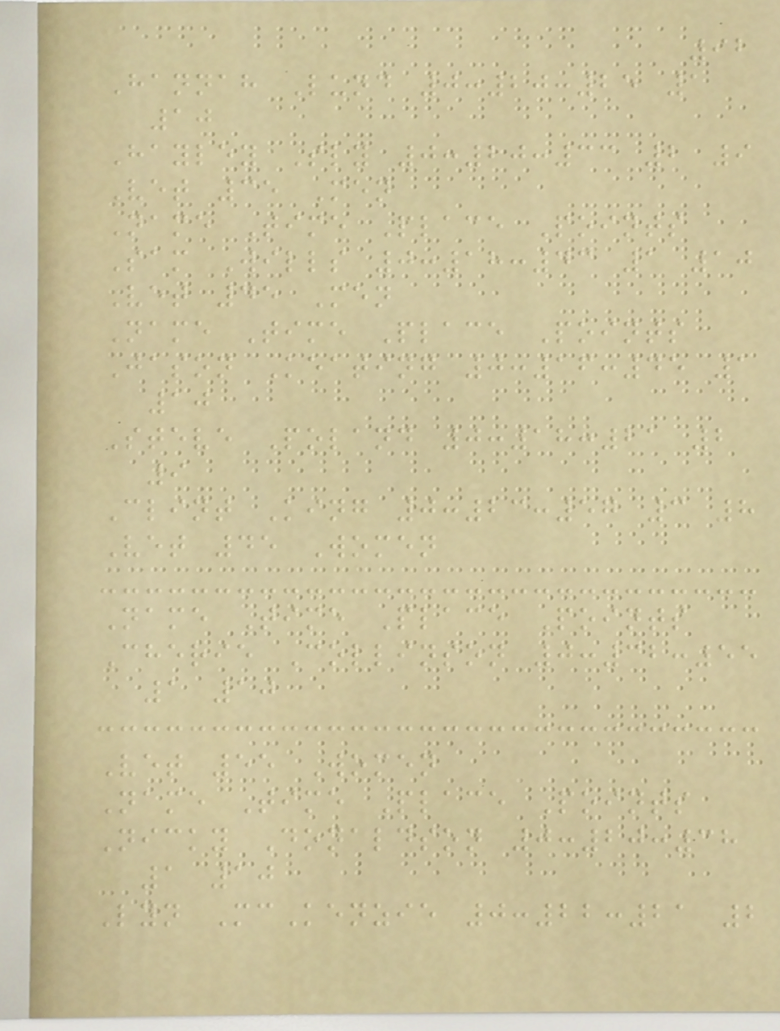92
Hannah Lund 0:20:25 1
10
Hayley Sly 0:20:33 2 9
Vet 35 Men
Name Time Place Points
Sam Wills 0:18:43 1 10
Vet 45 Men
Name Time Place Points
Jason Keating 0:16:45 1
10
Steve Poland 0:18:21 2
9
Clint King 0:23:57 3 8
Vet 45 Women
Name Time Place Points
Cherie Collinson 0:32:55
1 10
Vet 55 Women
Name Time Place Points
Nicky Donaldson 0:20:38
1 10
Lyn McKenzie 0:22:21 2
